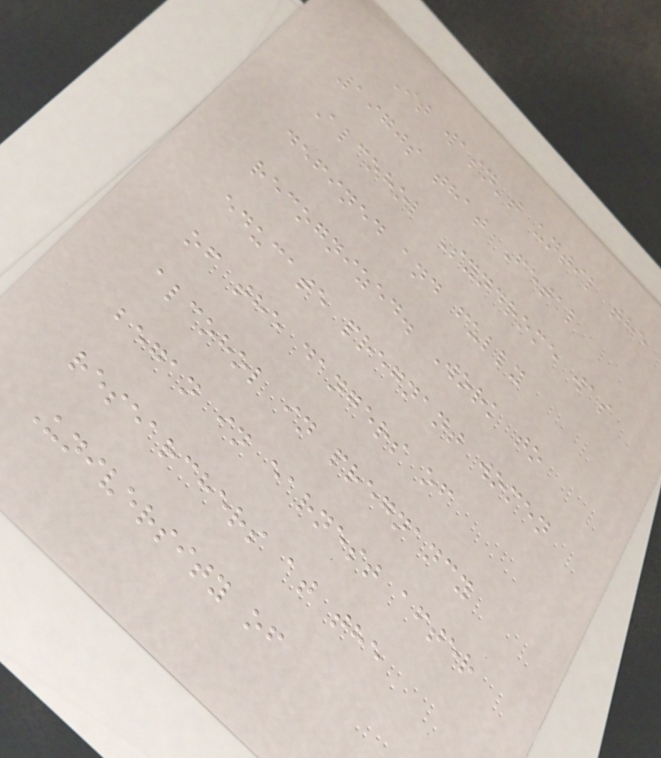It wasn't until the
1970s that Fetal
Alcohol Syndrome was
defined and fully
recognized. Work to
educate pregnant women
of the dangers of
alcohol in pregnancy
began in earnest after
researchers at the
University of
